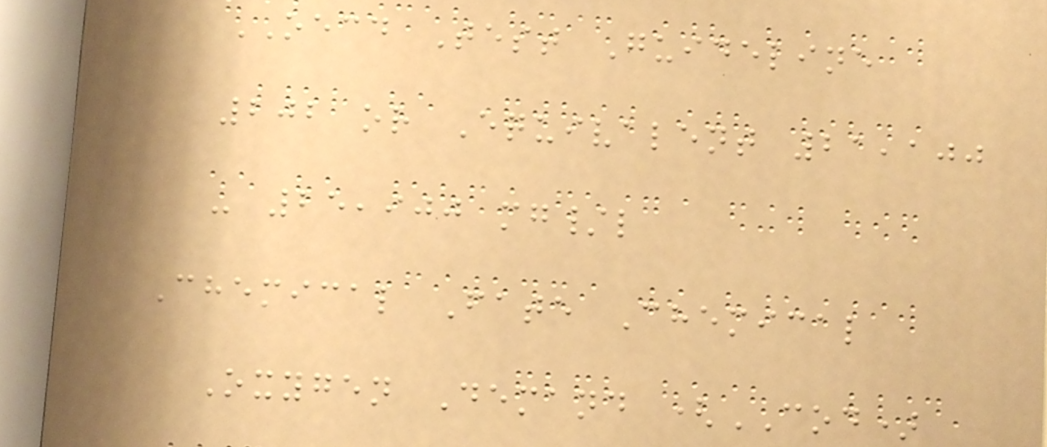OECD Test Guideline
202 or Equivalent 21,100
- 25,900 mg/l
Chemical Fate Chemical
Oxygen Demand (COD)
